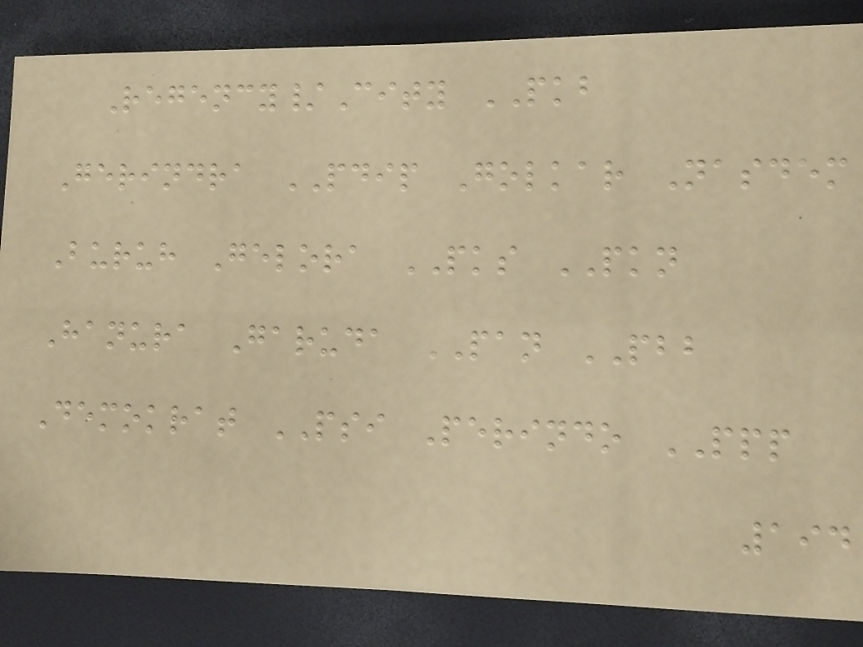Regency/City PKB
Gerindra PDIP Golkar Nasdem
Buruh Gelora PKS PKN
Hanura Garuda PAN PBB
Demokrat PSI Perindo PPP
194
